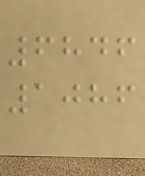6846
1086
